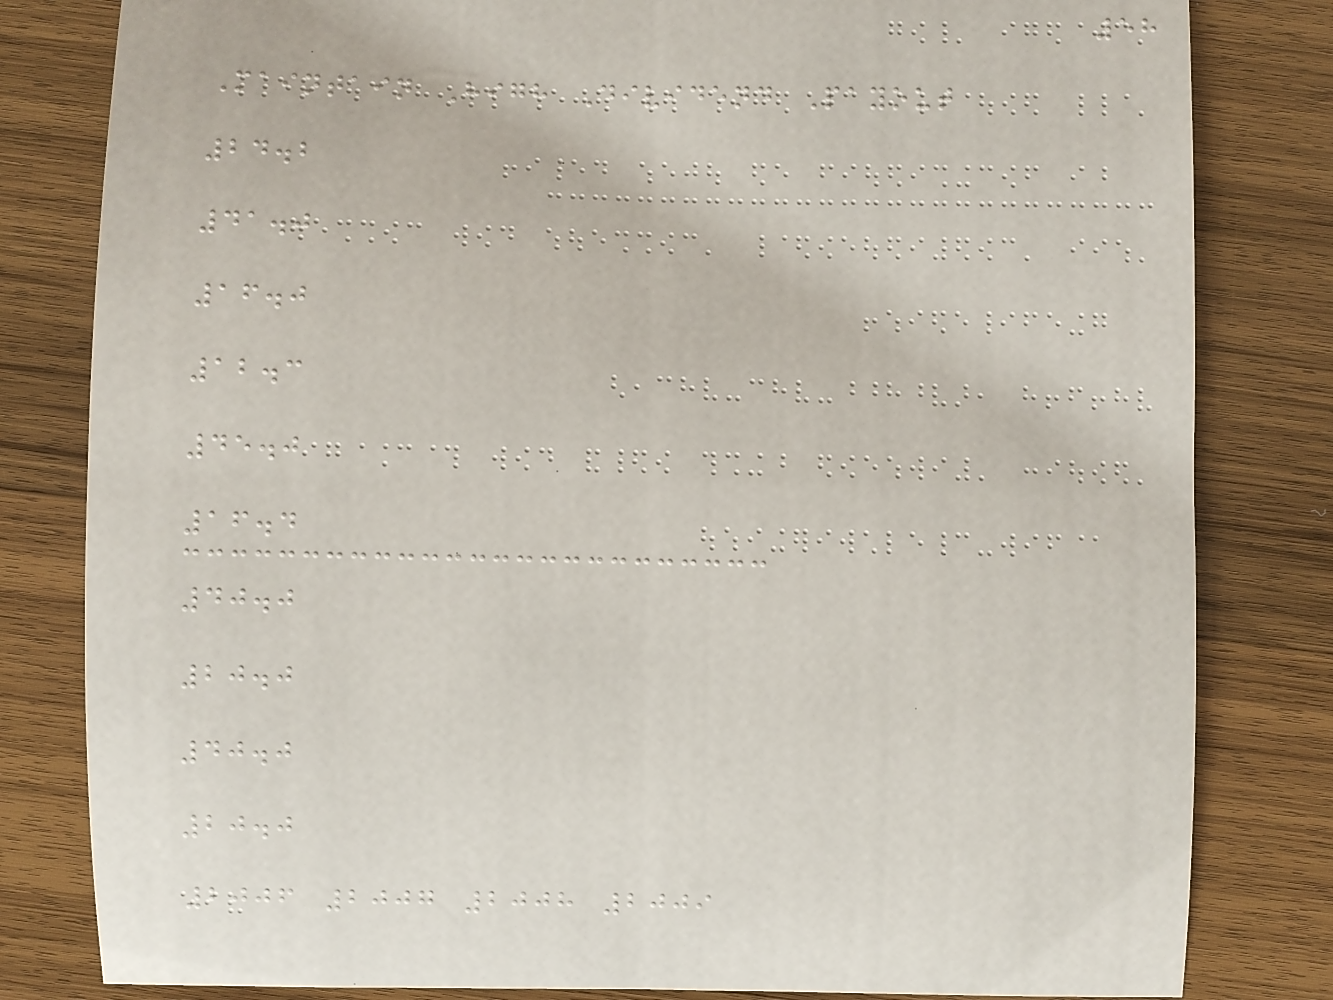58
Maintain High Dividend Payout
24.2
41.0
16.0
12.3
45.0
16.4
40.0
20.0
40.0
20.0
2006 2007 2008 2009
